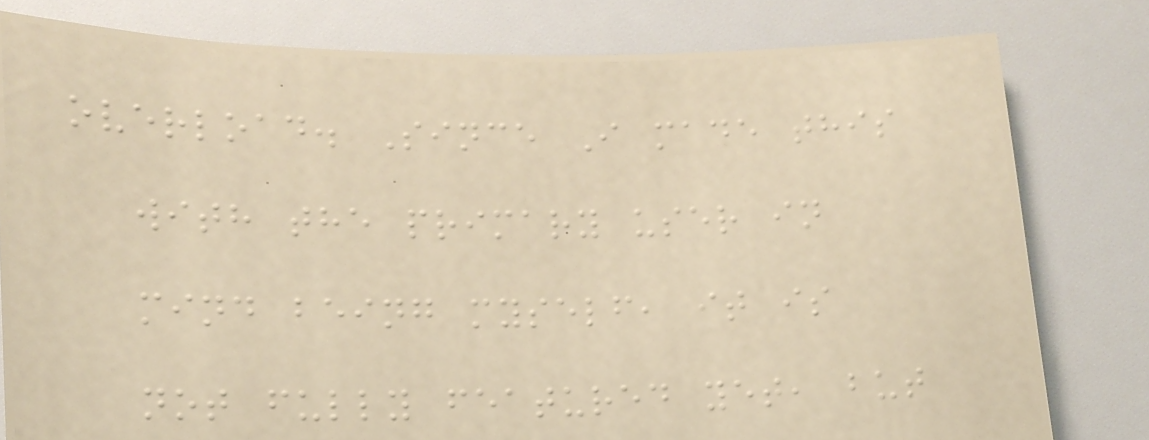overload. Since I made this
with the primary user in
mind being myself, it is
not fully featured yet, but
